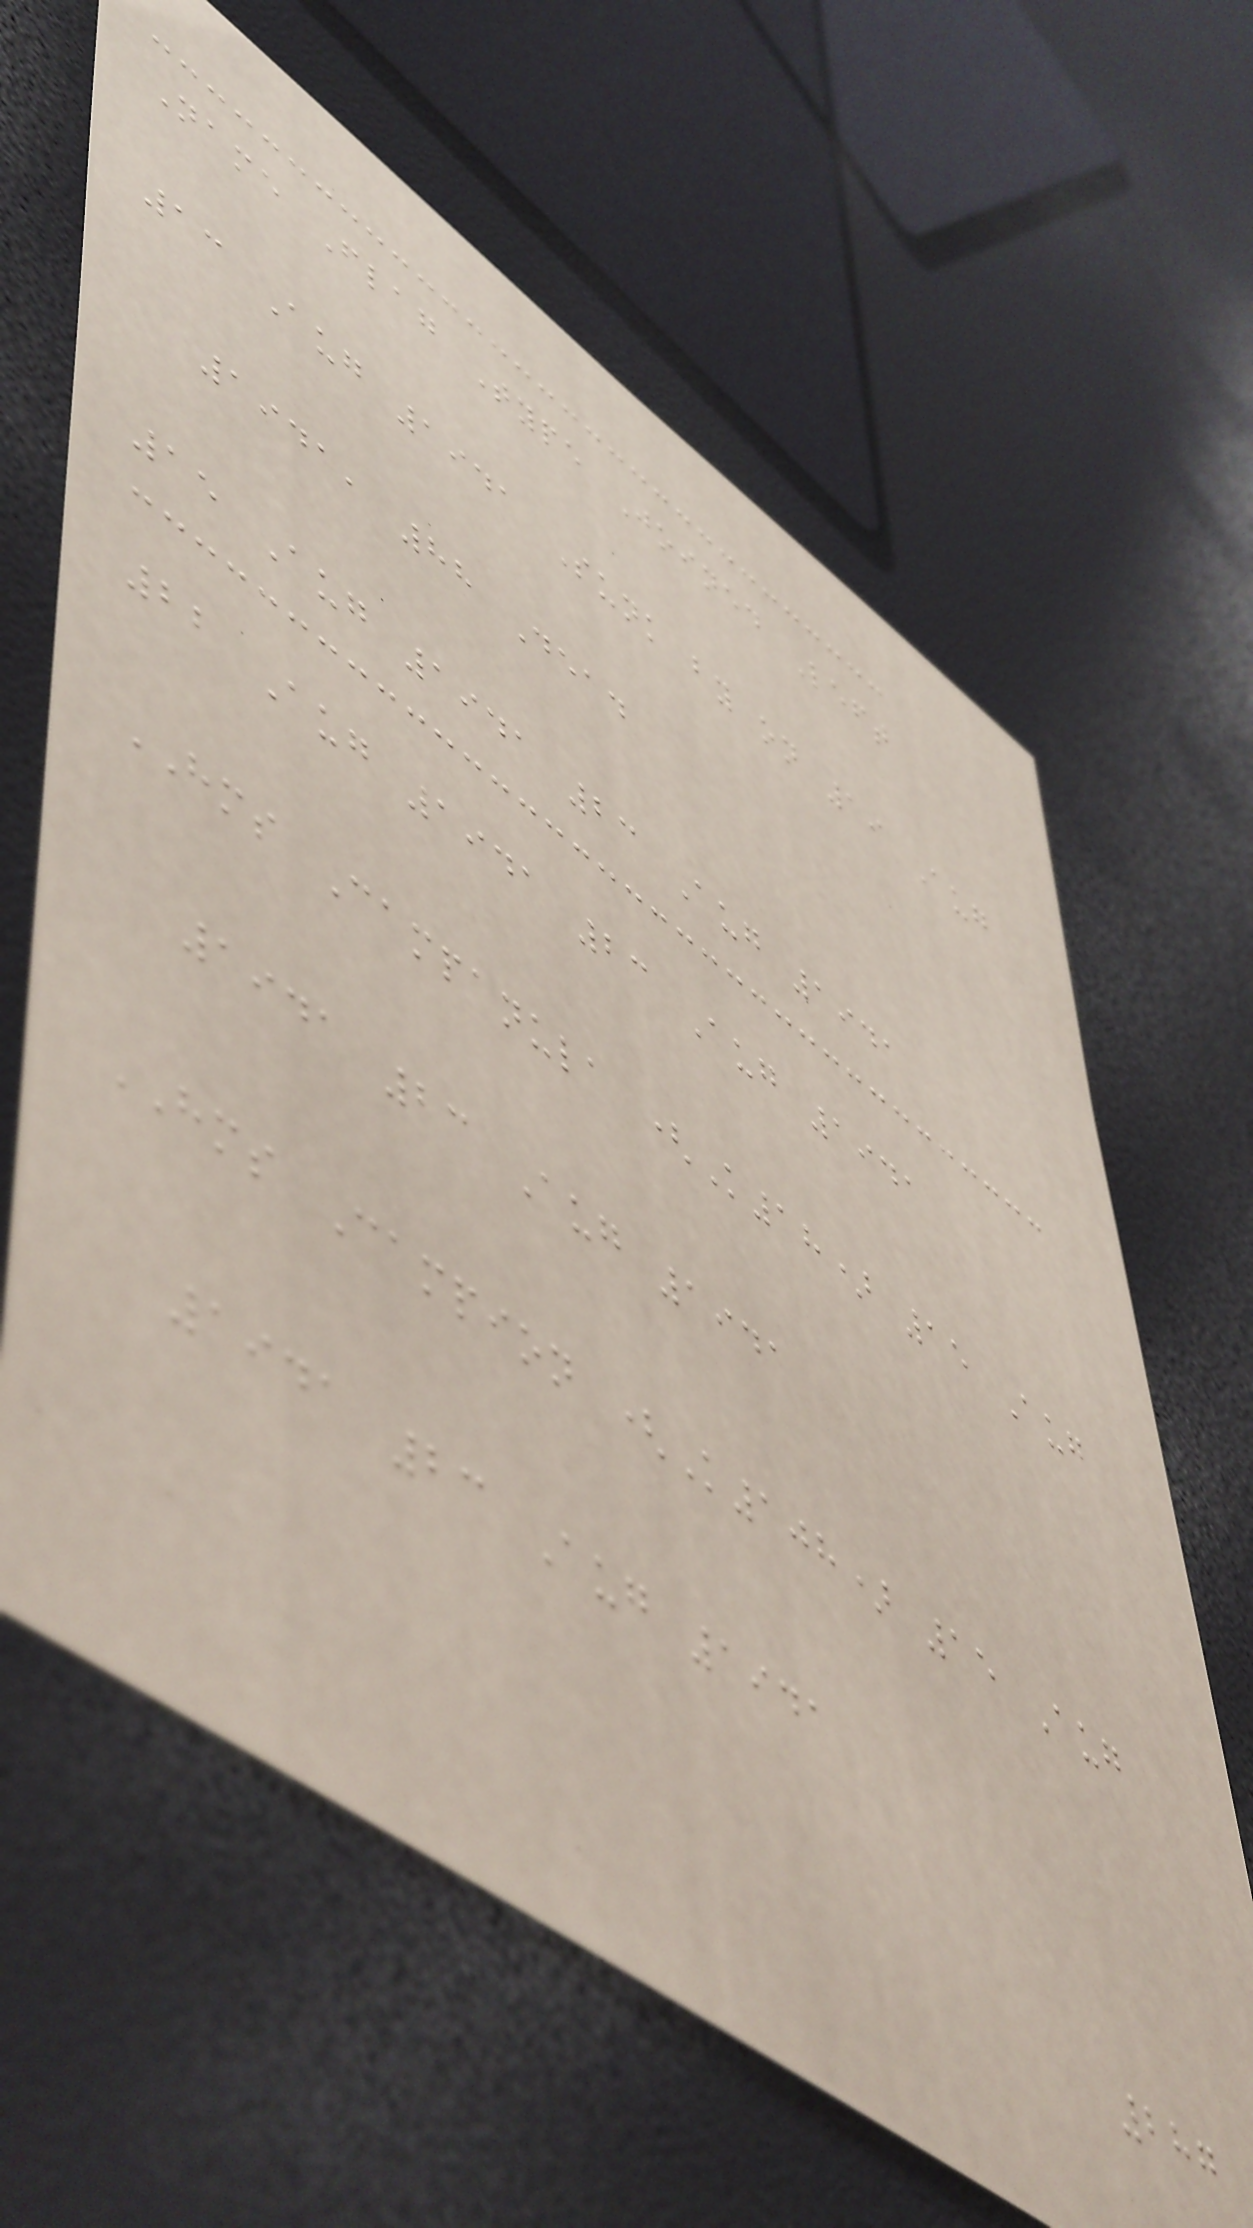Name Flag Type Joined Left
13 Aug 1941 Sunk by on 19 Aug
1941, 88 Dead
15 Aug 1941 23 Aug 1941
22 Aug 1941 23 Aug 1941
HMS Campanula (K18) 15 Aug
1941 23 Aug 1941
HMS Campion (K108) 15 Aug
1941 23 Aug 1941
287
